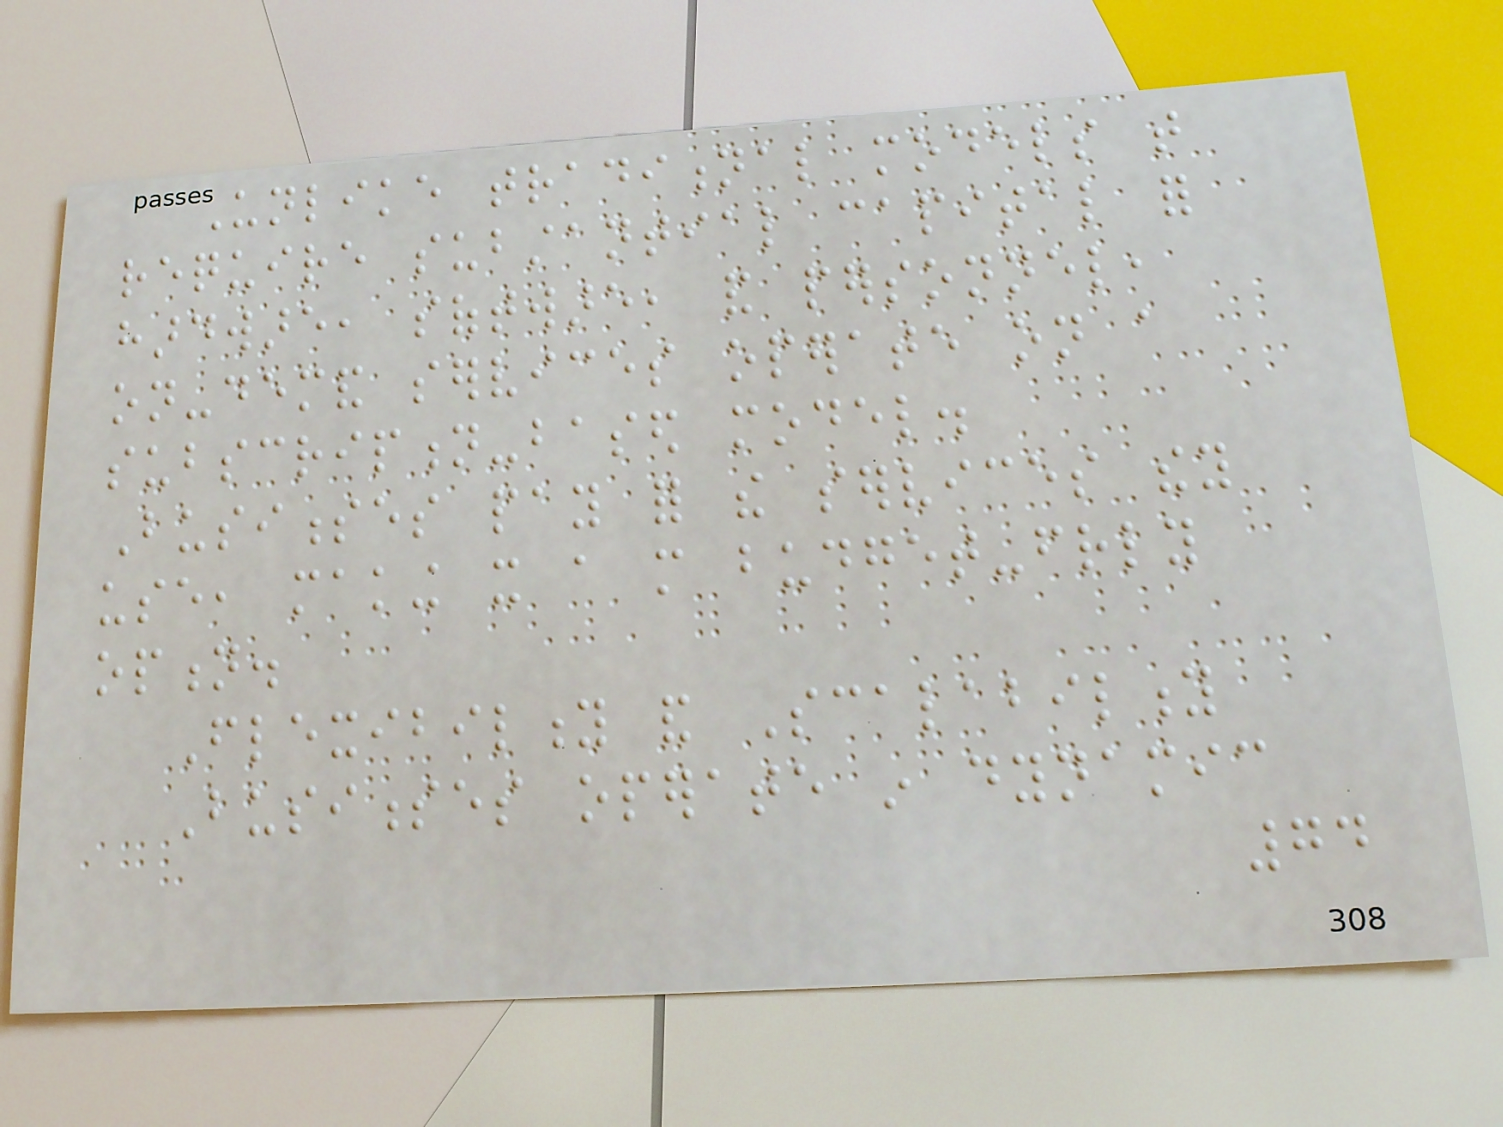Unlike traditional models that
require substantial capital for
hardware, software, and personnel,
on-demand services operate on a
subscription-based model.
Businesses pay for the services they
use, making it a more budget-friendly
option.
Flexibility and Scalability
Businesses operate in dynamic
74
